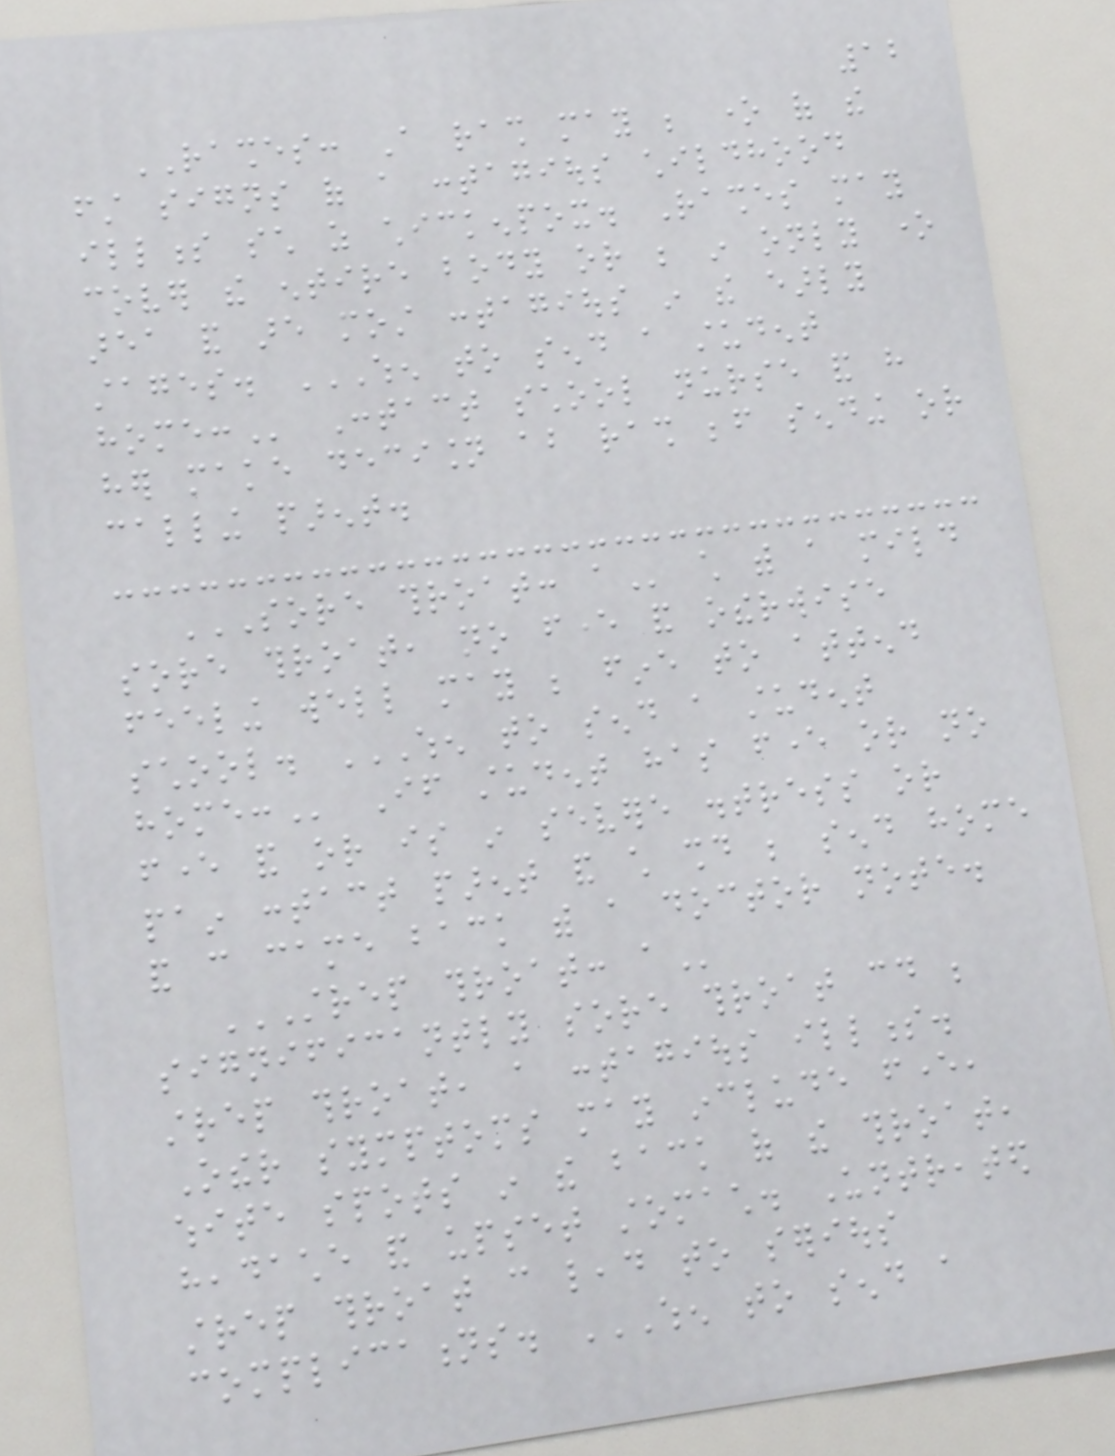12
RASHES: A rash may be one of the
first signs of a contagious childhood
illness such as chickenpox. Rashes may
cover the entire body or be in only one
area and are most contagious in the early
stages. WHEN TO SEND A STUDENT
HOME: Contact school nurse and have
her make decision about rash before sending or
calling parent.
SORE THROAT: A child with a mild
sore throat, no fever and otherwise
feeling well may be fine to attend
school. WHEN TO SEND A STUDENT
HOME: If student has fever or no
fever and or is in severe distress or
pain contact parent and child should be send home
and can came back with a doctor note.
STREP THROAT: A
significantly sore throat could be
strep throat, a contagious illness.
Other symptoms may include fever,
white spots in the back of the throat,
headache and upset stomach. Untreated
strep throat can lead to serious
complications. WHEN TO SEND A
